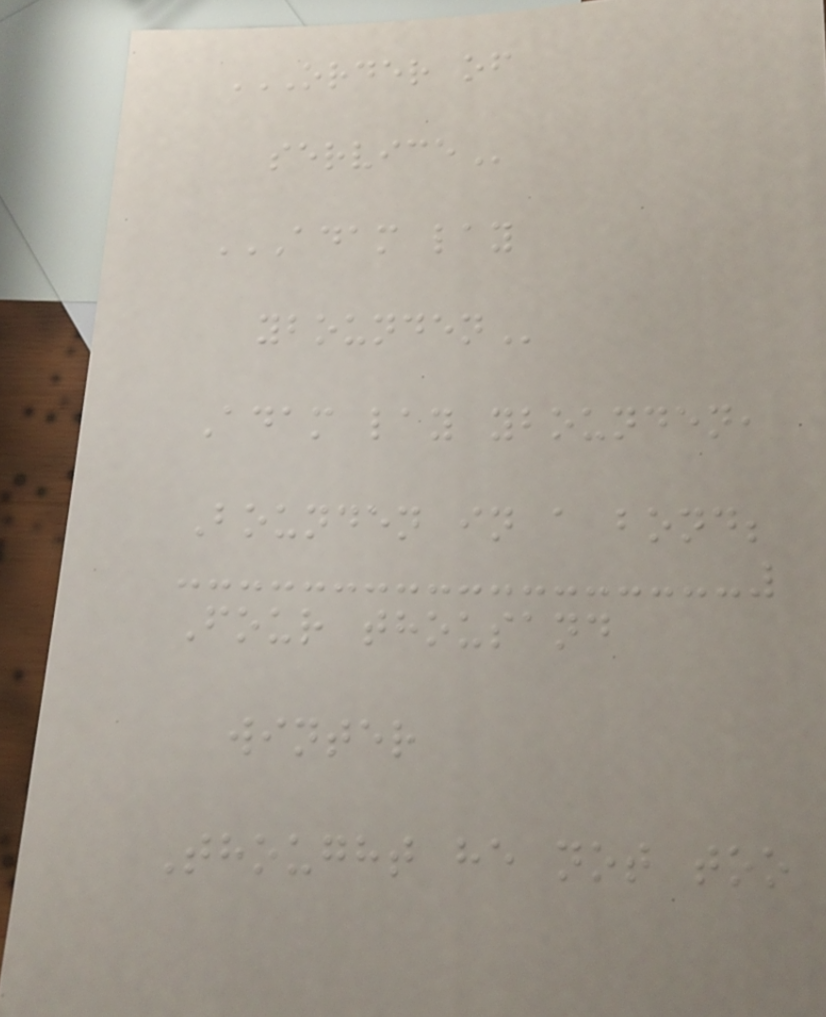ORDER OF
SERVICE
ADAM LAY
YBOUNDEN
Adam lay ybounden,
Bounden in a bond;
Four thousand
winter
Thought he not too
